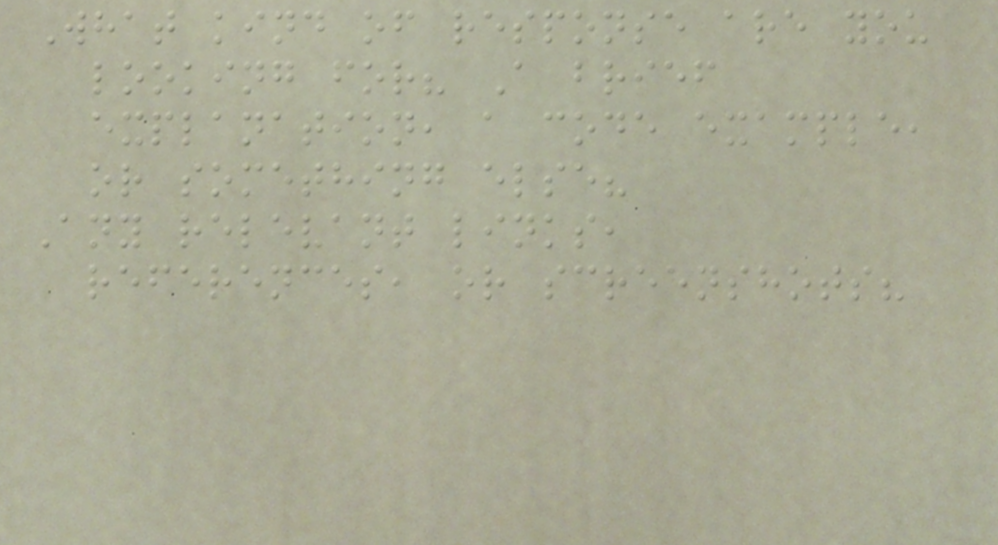What kind of response are you
looking for? A brief
explanation, a code example,
or something else?
Any relevant links,
references, or screenshots?
